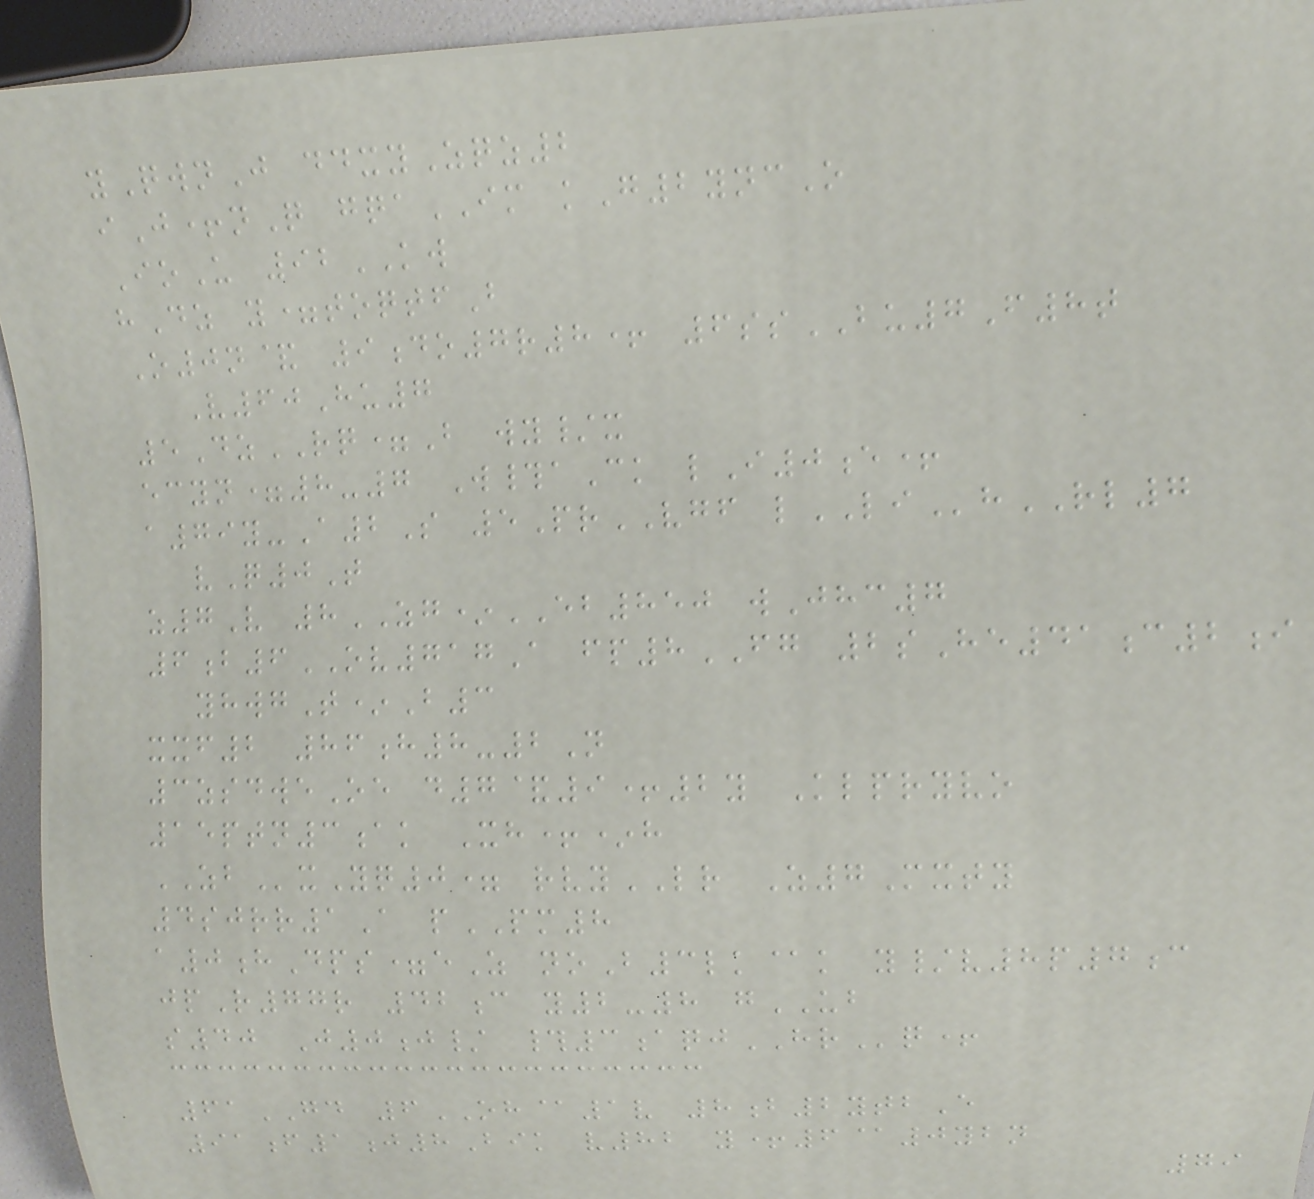yQwnJ ddxyZqz2
iJ+nQ gqaIM kG2yncO
IoU 92KW
hDz y=toqtfB
O0n& 9do7r8+ 6ssBU7F8t
V60Hu7
5DzRQ=B wy/x
ecyn=8-7 W#aCk lI0e+
a79y-A2S 5PrVGF lLIhRL7
vQ0T
z7V 8ZG*EB850 wJhc7
6b6OV717A fp8FG 2sHe41c2i
yhwgT*B3
xxf2 86h8-2N
3zsdweOe d7&9+2y Klpryvo
15ptn3ak Xh+*h
ZBxYq0= rvyLR Z7Mxty
4sjrr1A pPM8
a0hDps=eZ noB3lk@k y/v8p7c
jpR77r 42c y2-8 gUB
s40 J0j/ #3aqjHRq+
61GD 6OH@1v 8b2ytbE
91f1j8Bik v82 y+6@0ybn
79
